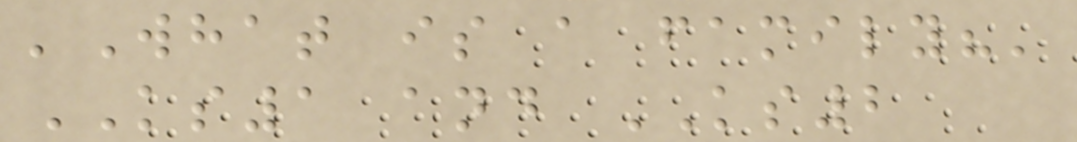'What is a family?'
KS1 and KS2
